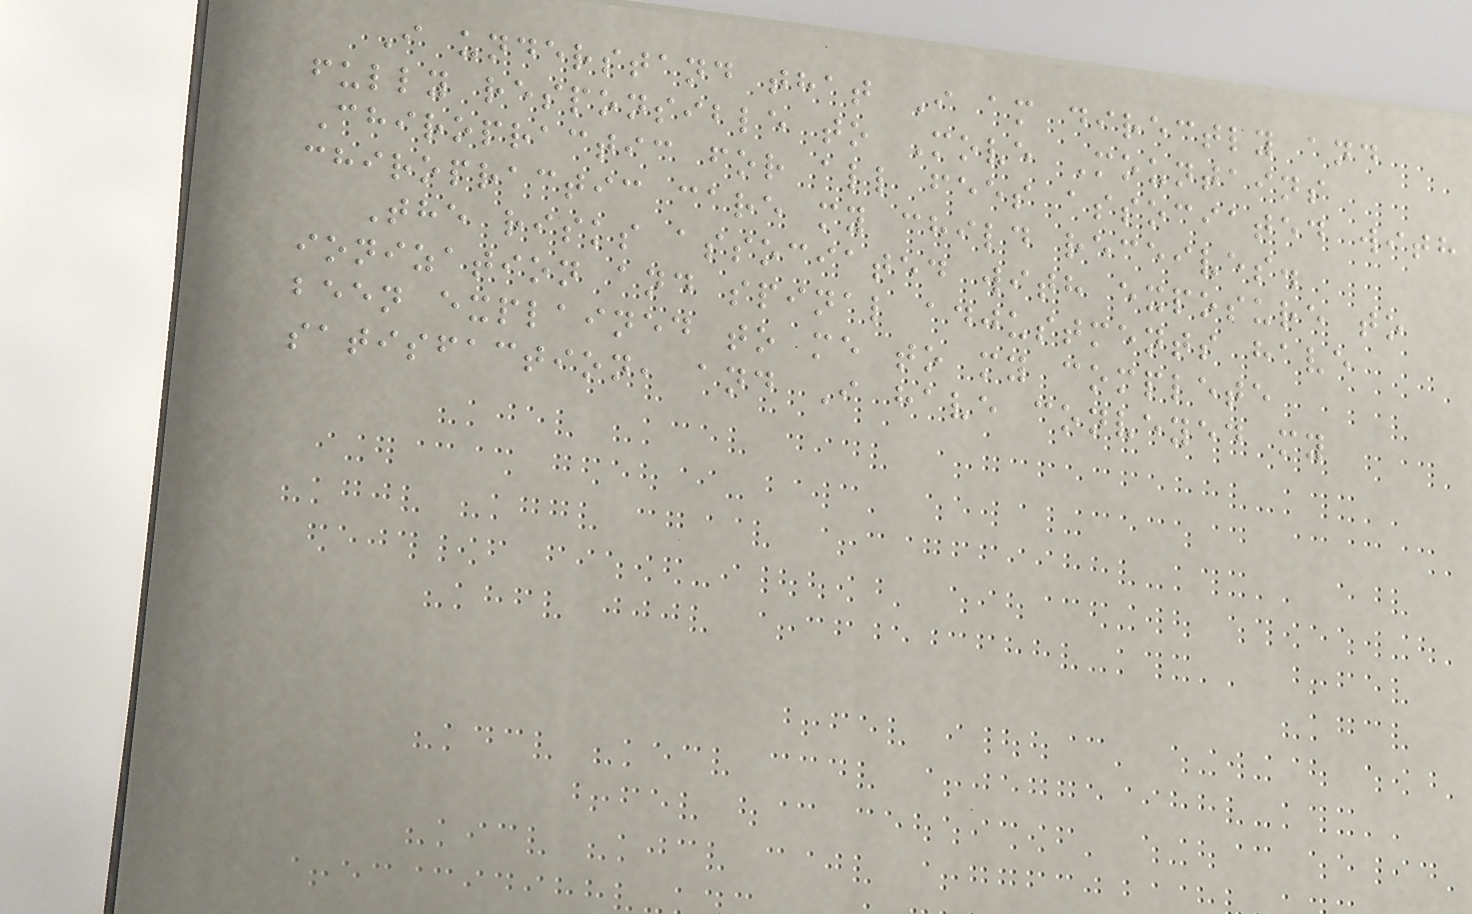I understand that I am directly and
fully responsible to Move Mountains
Chiropractic for all fees associated with
chiropractic care my child receives.
The risks associated with exposure to
ionization and spinal adjustments have
been explained to me to my complete
satisfaction, and I have conveyed my
